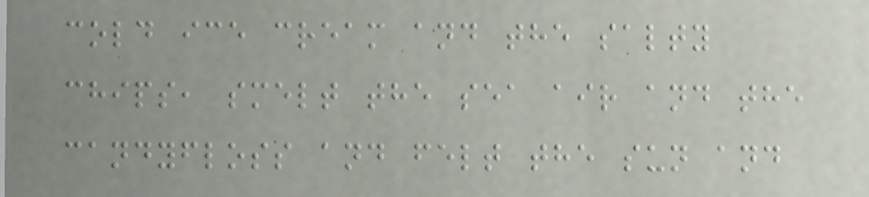cold ice cream and the salty
chips, smelt the sea air and the
candyfloss and felt the sun and
